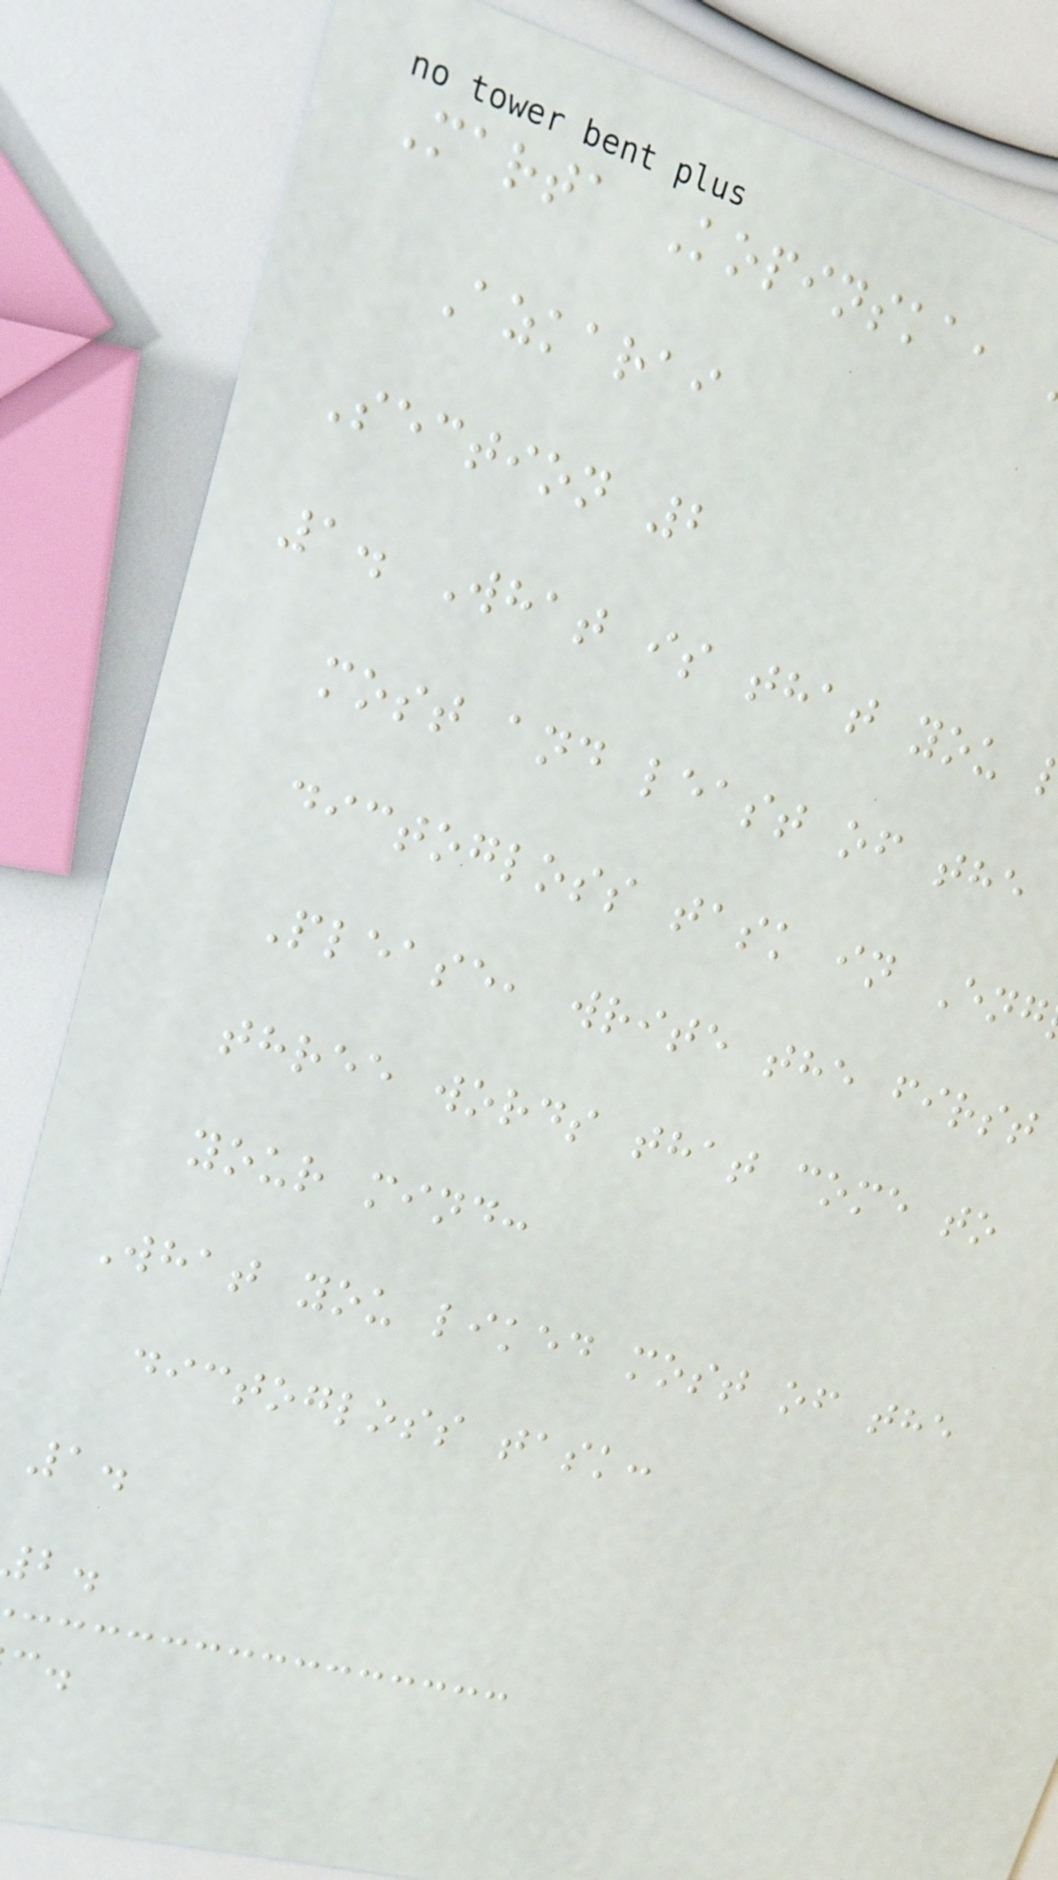Marta Kopinska,
Azkarai
Section 2
1. What is that you
most and least of the
dictogloss task in Eng
Please, write the first
three words that come to
your mind:
What you liked most of the
dictogloss task:
1.
